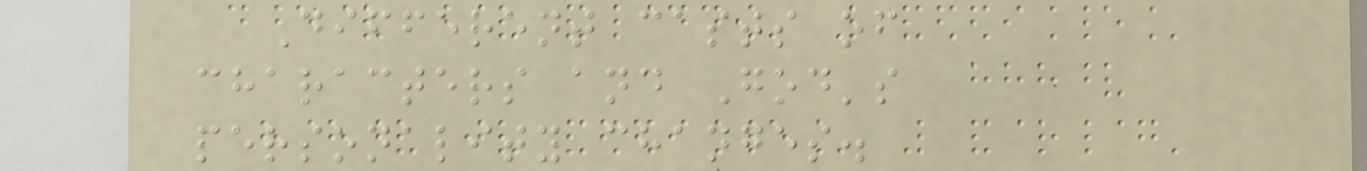Different casts of
characters and God's
personality changes.
